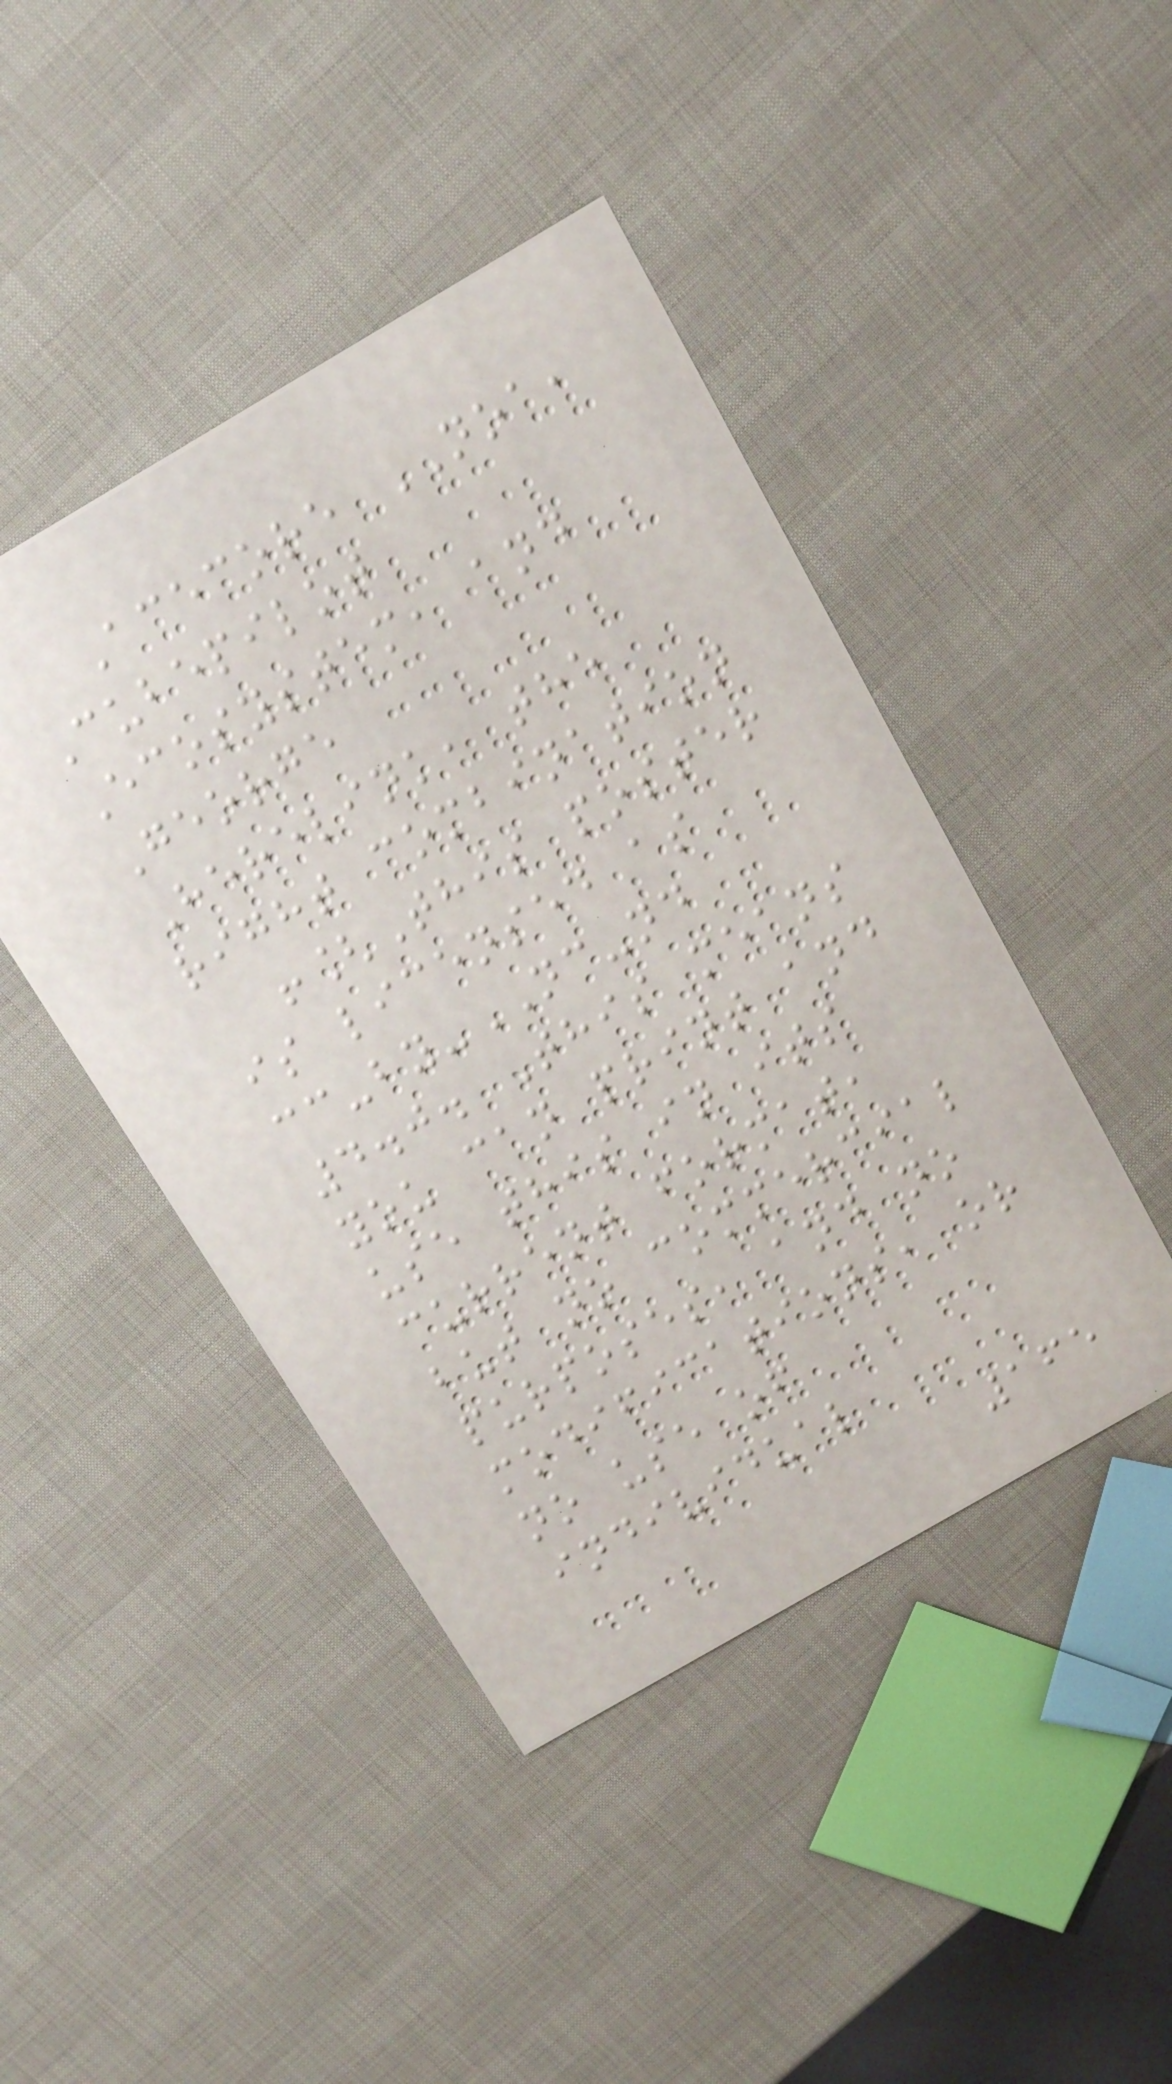Acecore NOA,
Cubepilot
Ecosystem, and
George
Herelink, the
right combination
![This poster
is licensed as
cc-by-NC-nd
4.0. This means
you can print and
use this in its
current format,
but no commercial
purposes, and no
modifications, or
no use of
individual
165
